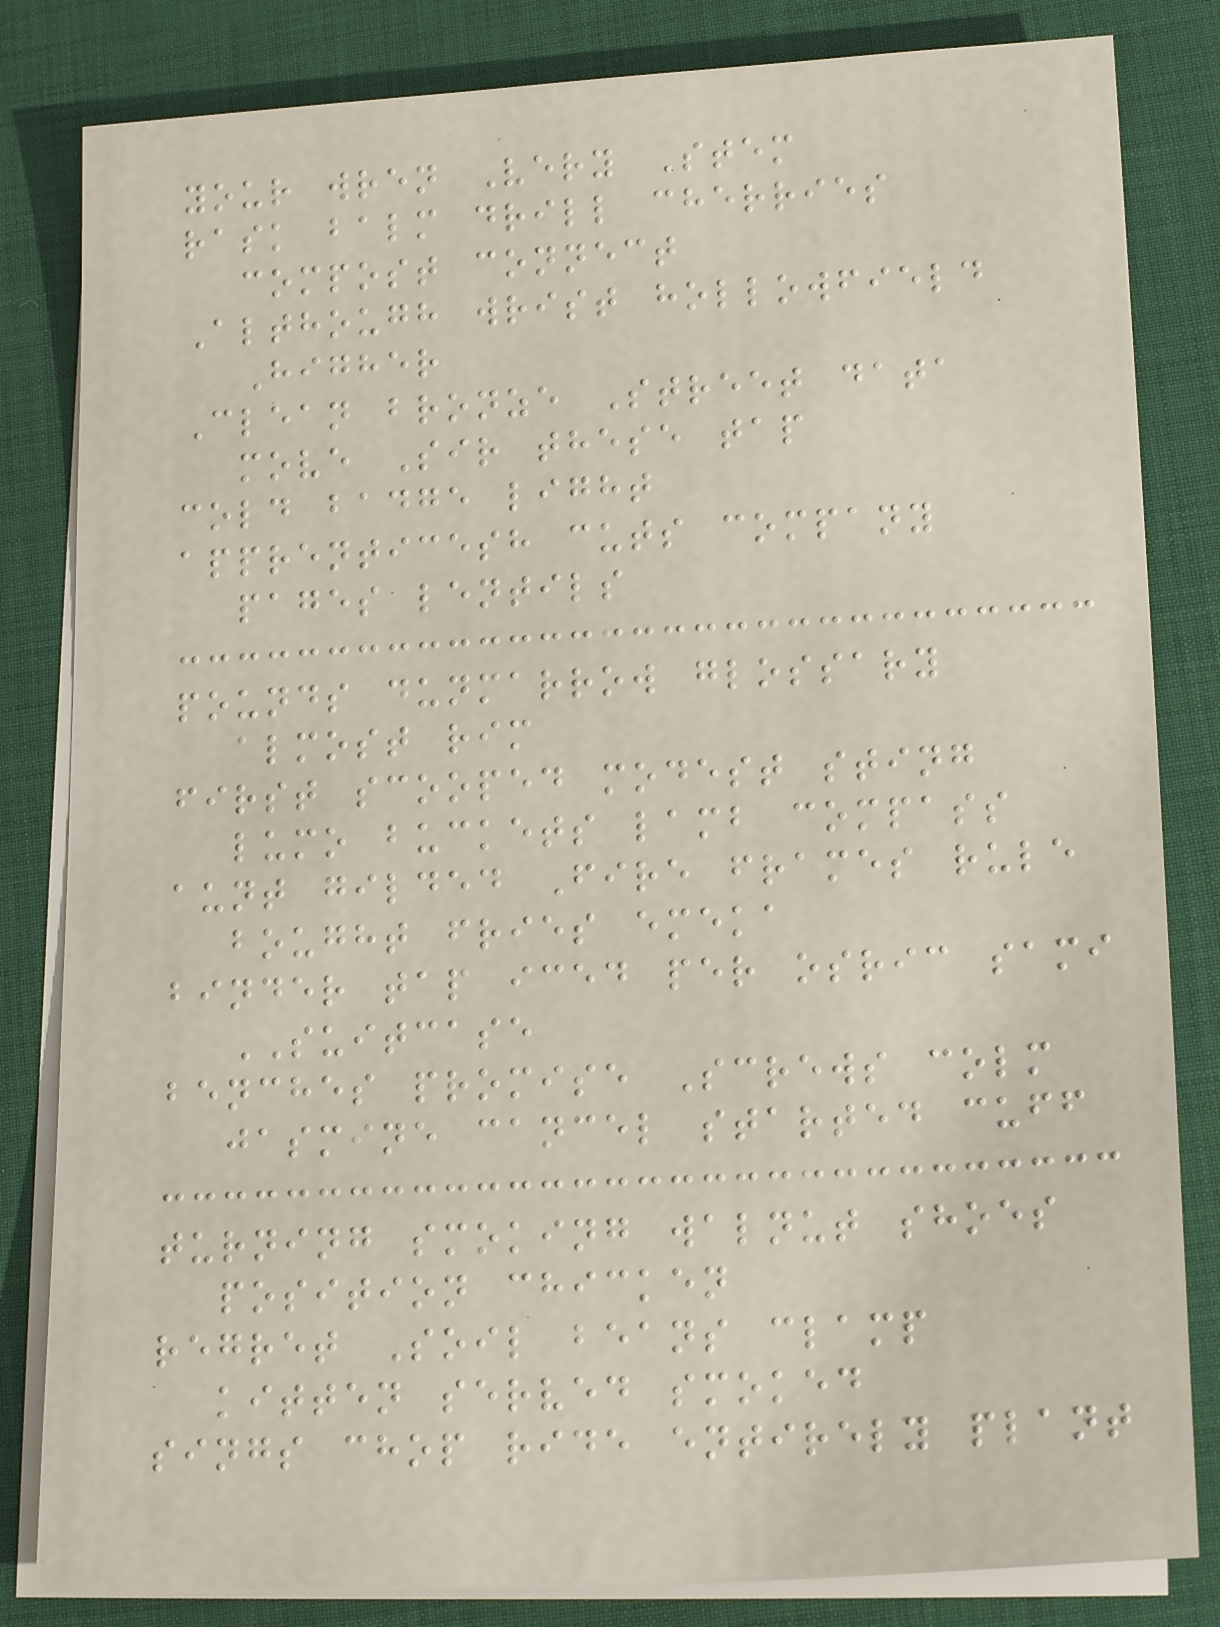your wren Very Stem
rask balm drill cherries
compost connect
Although wrist hollowfield
Higher
Clean bronze Street data
move Sir these tap
cold badge light
apprenticesh cuts company
pages lentils
pounds dunmarrow glossary
almost rim
first scooped modest sting
lumo buckets lamb compass
aunt gilded Fire frames rule
bought fries emeka
binder tap iced per osric sami
SUITCASE
benches promise Screws colm
jasmine cancel started cuff
turning smoking walnut shoes
position chicken
regret Soil beans clamp
kitten served smoked
sings chop ride entirely plant
